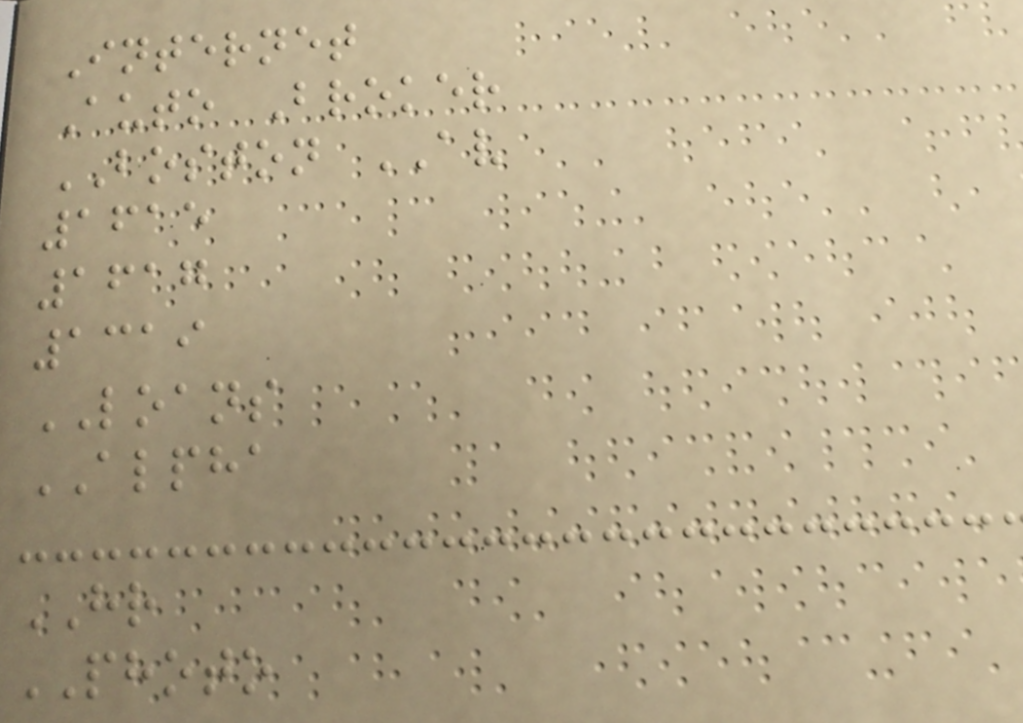Internet
Auto Broker
BOSTON AV
1615
1617
1319
LOANS
ALPHA
HR
PHOTO
